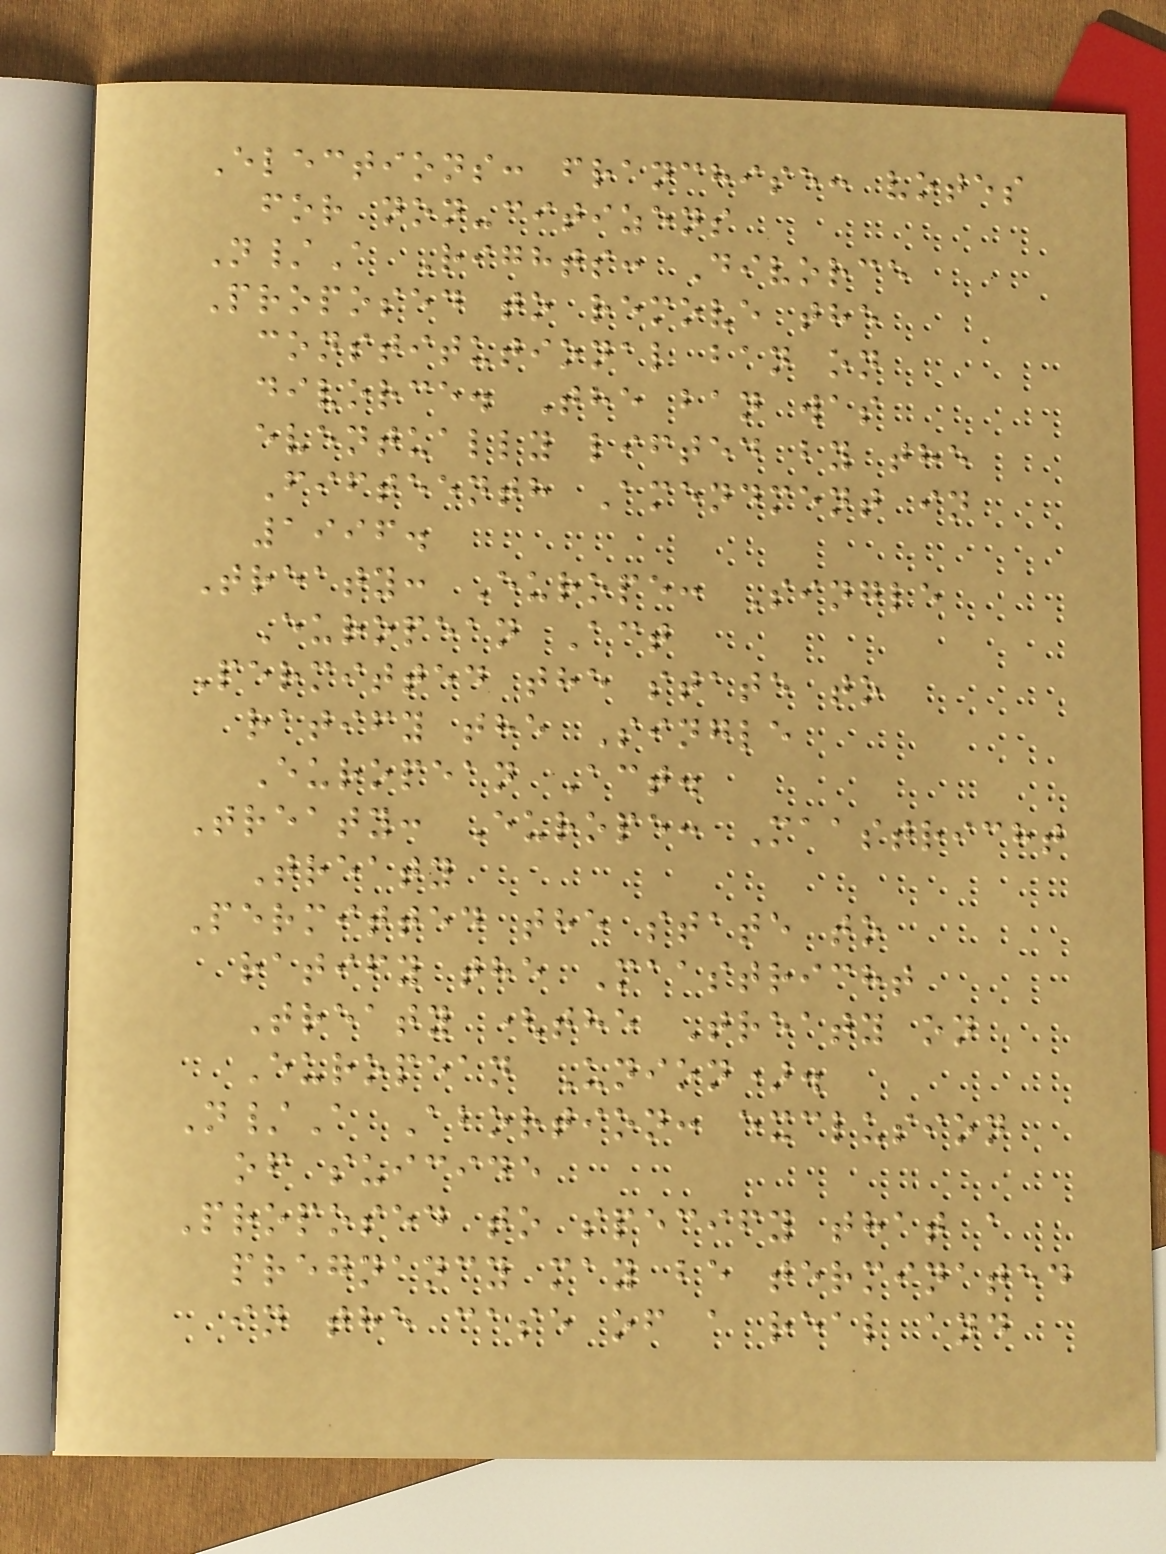Elections: franchise: votes
for non-citizens
N/A Rights: Divorce
Proposed to remove the
constitutional ban on
divorce. The ban was
eventually lifted by the
Fifteenth Amendment in
1996.
Treaty: Europe: Single
European Act
Permitted the state to
ratify the Single
European Act.
Treaty: Europe: Maastricht
Treaty
Permitted the state to
ratify the Maastricht
Treaty (the Treaty on
European Union).
N/A Abortion: exclusion
of suicide
Proposed to specify that a
pregnancy may be terminated
in the case of a real and
